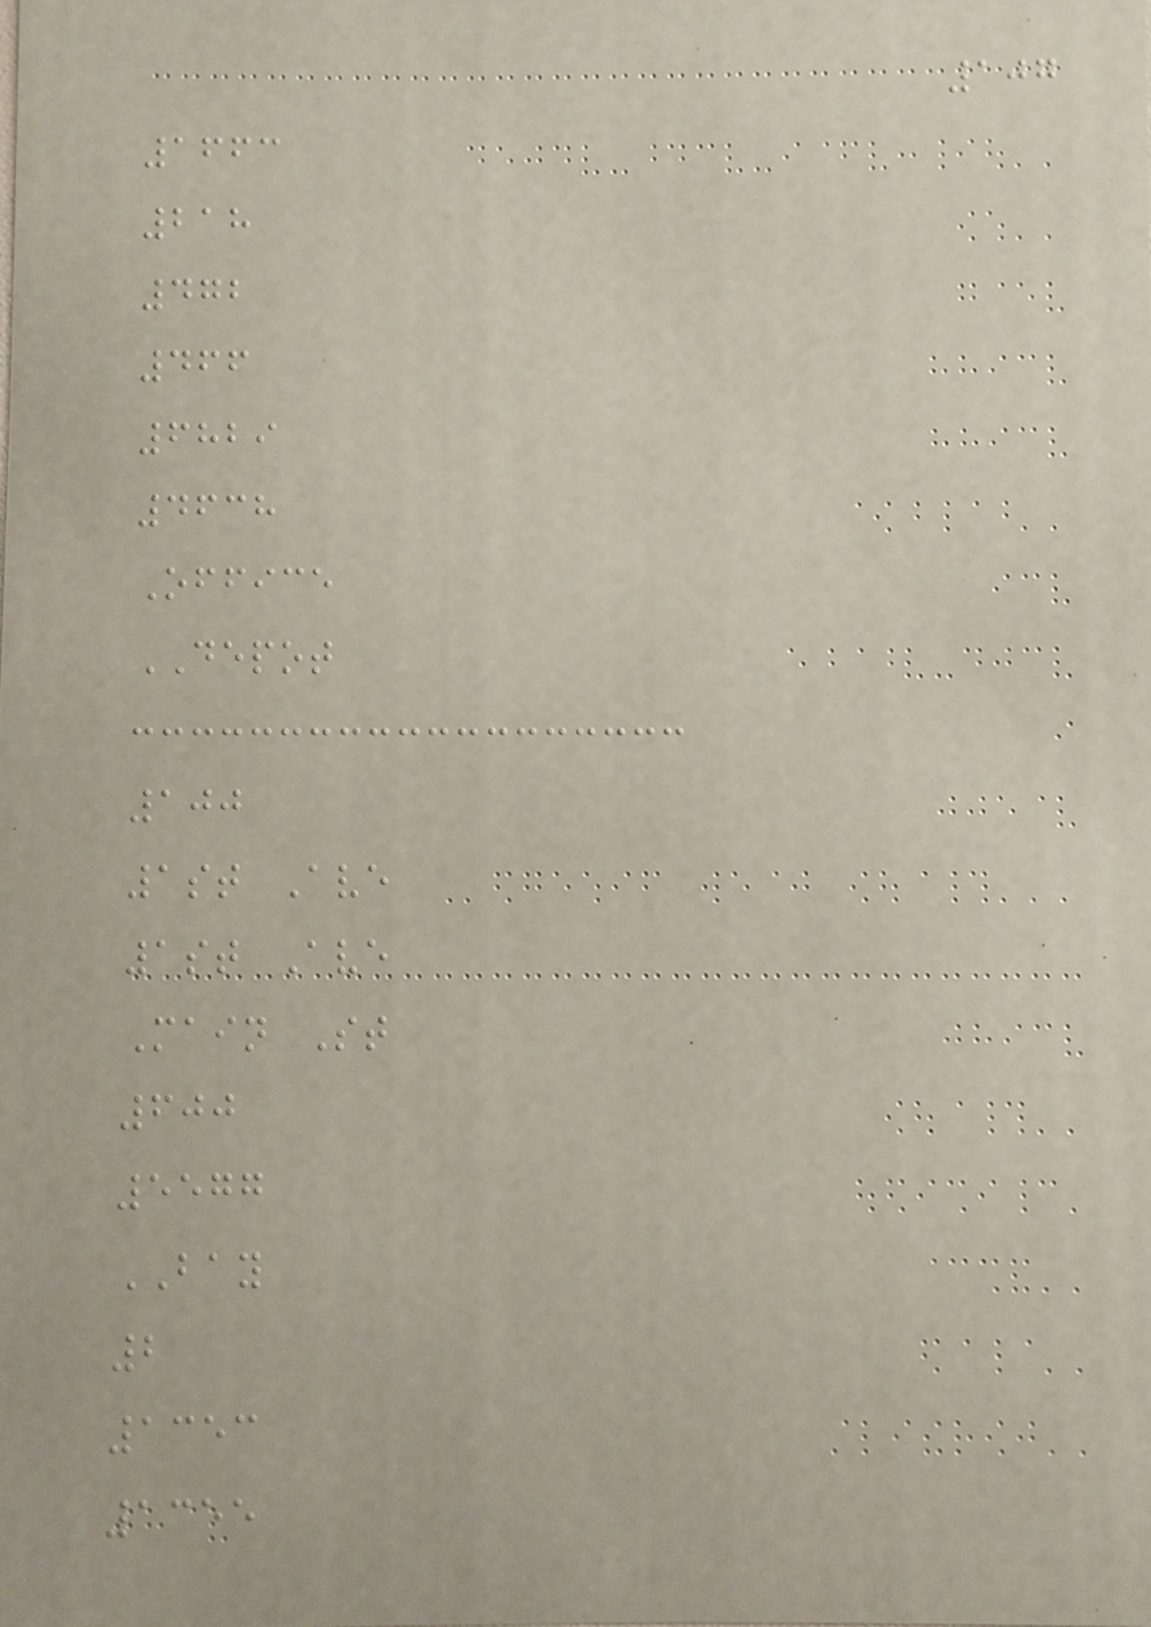107
1663
218
472
466
6829
4638
Office
DEPOT
100
1st Ave
1st Ave
Main St
600
5577
BAY
2
1353
1355
